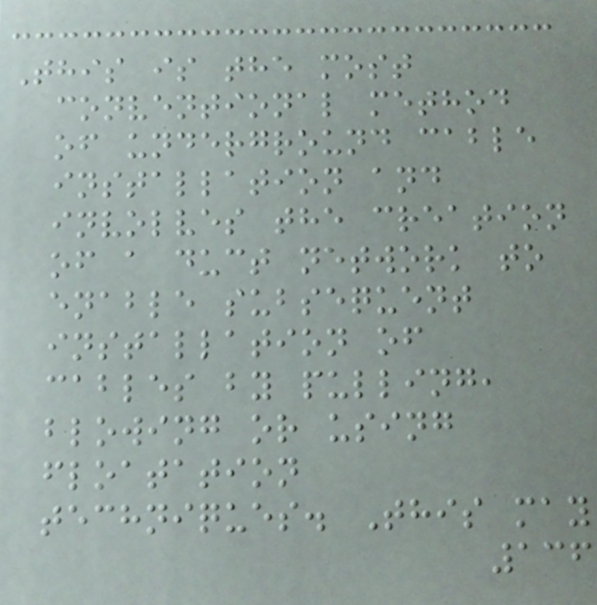This is the most
conventional method
of underground cable
installation and
involves the creation
of a duct network to
enable subsequent
installation of
cables by pulling,
blowing or using
floatation
techniques. This may
136
